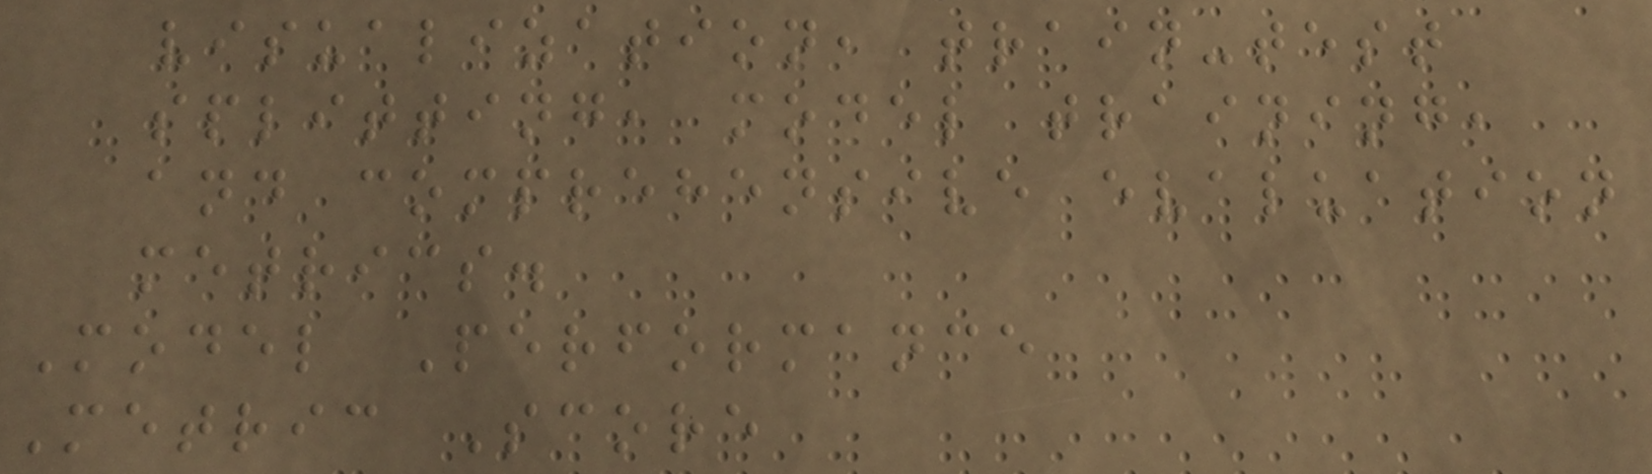visualization, train-test
splitting, model training,
and comprehensive evaluation
metrics.
Model Performance
Metric Score
